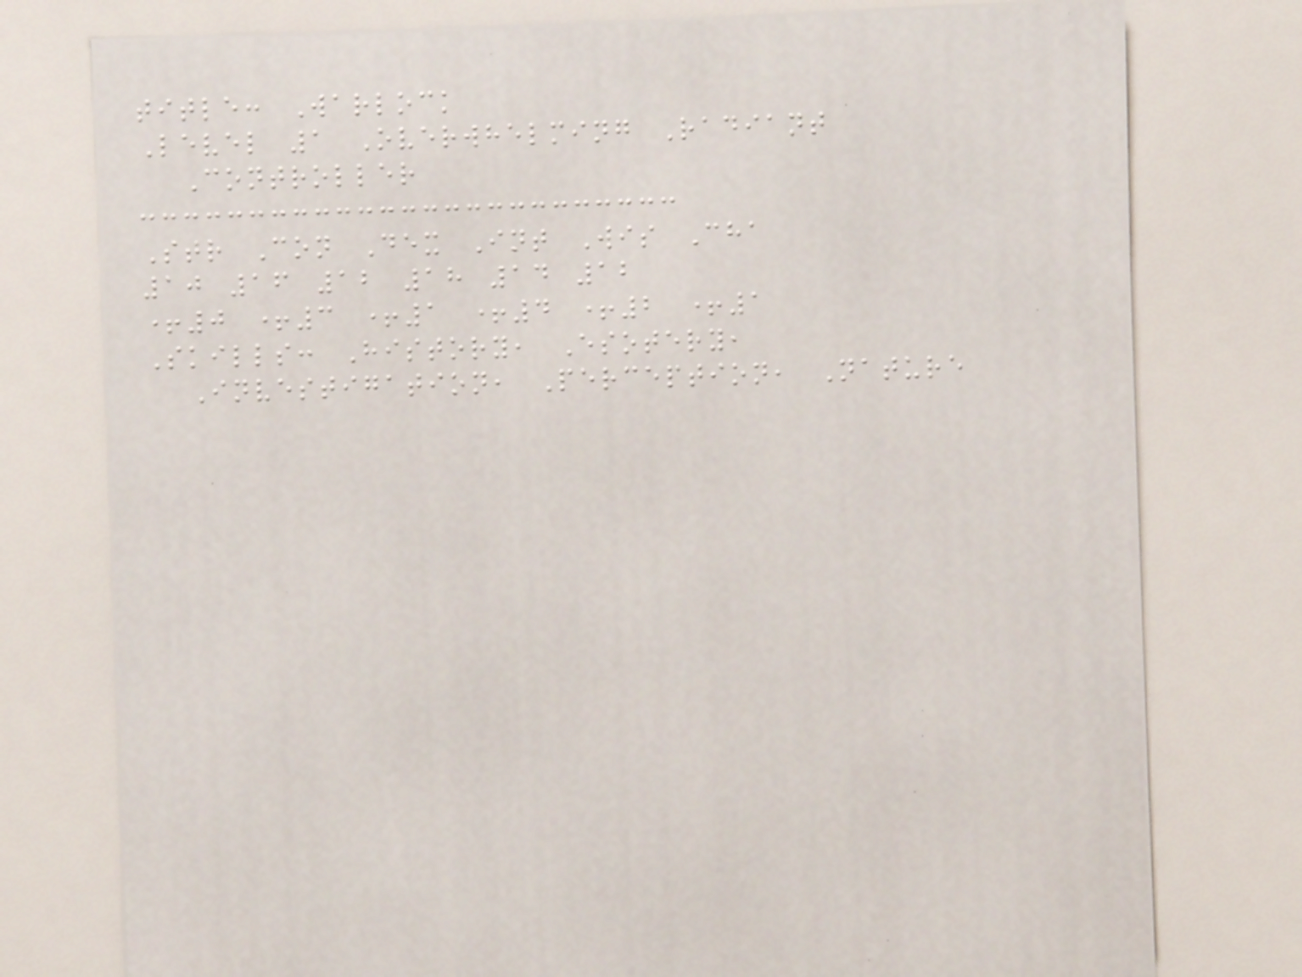title: Warlock
Level 1 Overwhelming Radiant
Controller
Str Con Dex Int Wis Cha
10 16 12 18 14 12
+0 +3 +1 +4 +2 +1
Skills: History, Esotery,
Investigation, Perception, Nature
